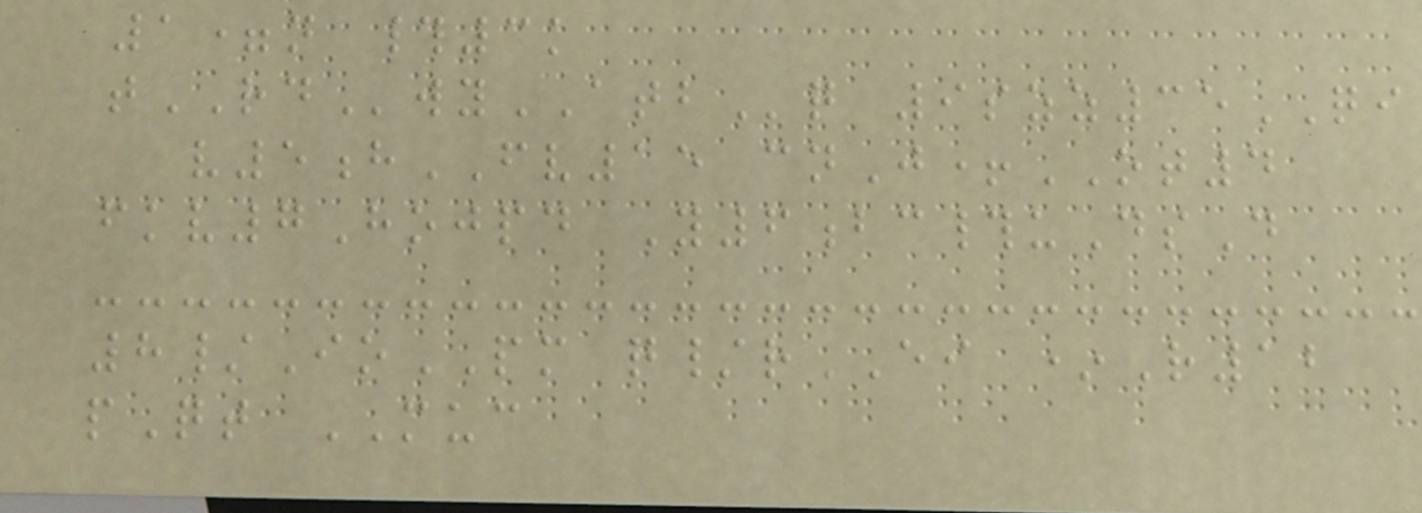1=n #3k
tRDwyATBq 9szz35QI
v5hFV15 cnJ+OT4
fkv7Hojpd Y6bc#uDsD
8/IoPM q/rEI *R12
pQt MUC
